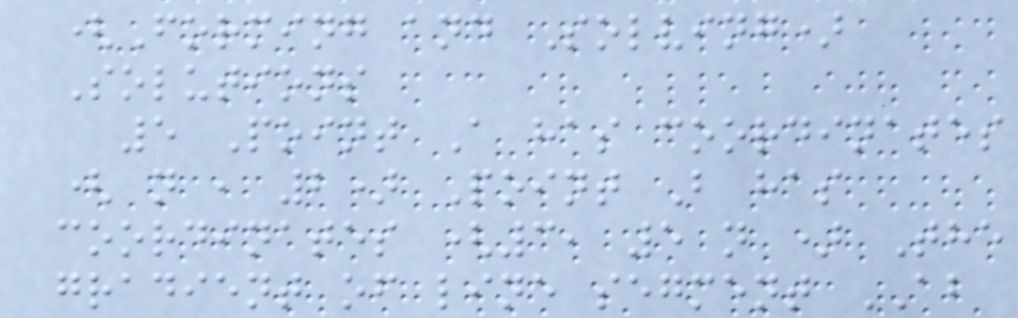(Forming and Solving)
Solutions
5 Point A has coordinates
( n , 2) Point B has
coordinates (3, 5 n ) The
gradient of line segment AB
